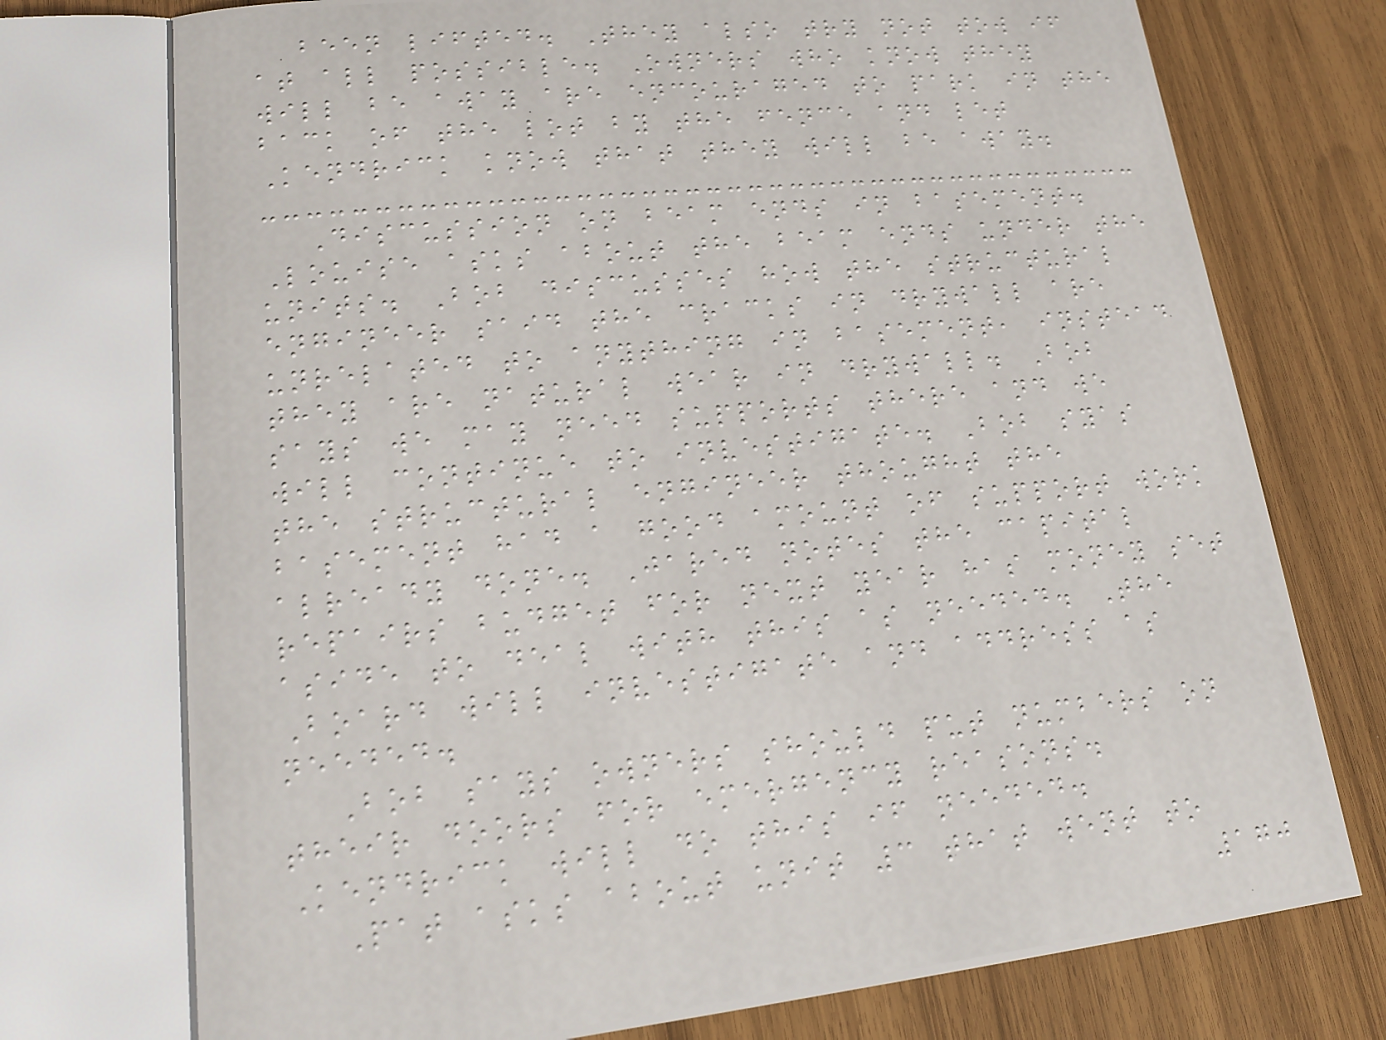been lifted. They also try not tow if
at all possible. Owners who know they
will be away are encouraged to park in the
back of the lot by the fence and let
Kendrick know that they will be away.
Discussion on beam ends in basement.
Louise asks about the beam ends under the
units. Bob discusses how the structural
engineer said the cracks in drywall are
unrelated to anything in basement, instead
they are natural wear in drywall. Bob
says we may need supports there and we
will continue to investigate. Bob syas
the structural engineer thought the
basement had a good amount of support work
already done. Jared notes the capital
repairs budget for next year has money set
aside to deal with this as needed. The
Board will investigate and address as
needed.
Bob says owners should put numbers on
their doors for emergency reasons.
Kendrick will do this if needed.
Pat asks about unit 3 that went to
170
